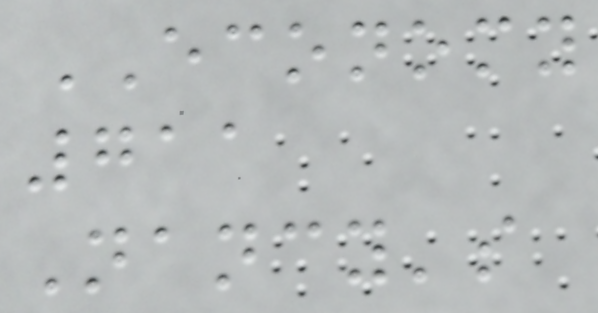ECONOMY
711
Nancy's
